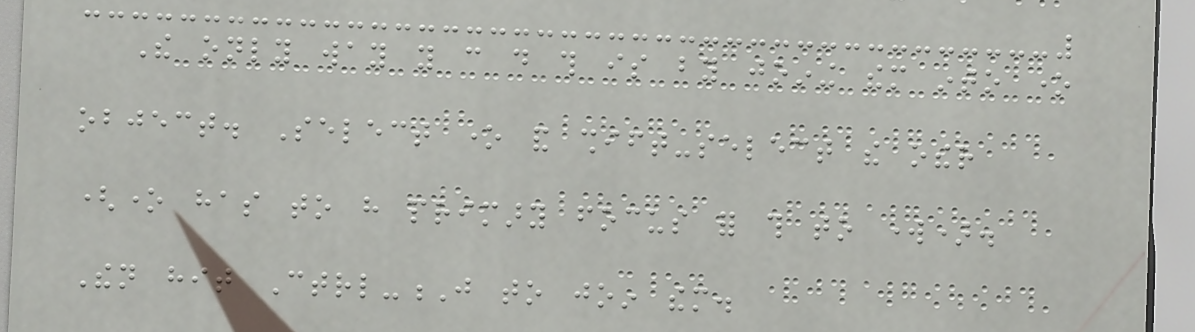The only way you can do this is by joining them into one
object. Select one and shift-select the other
(one has to have primary focus for this to work).
Then hit Ctrl-J to join them.
